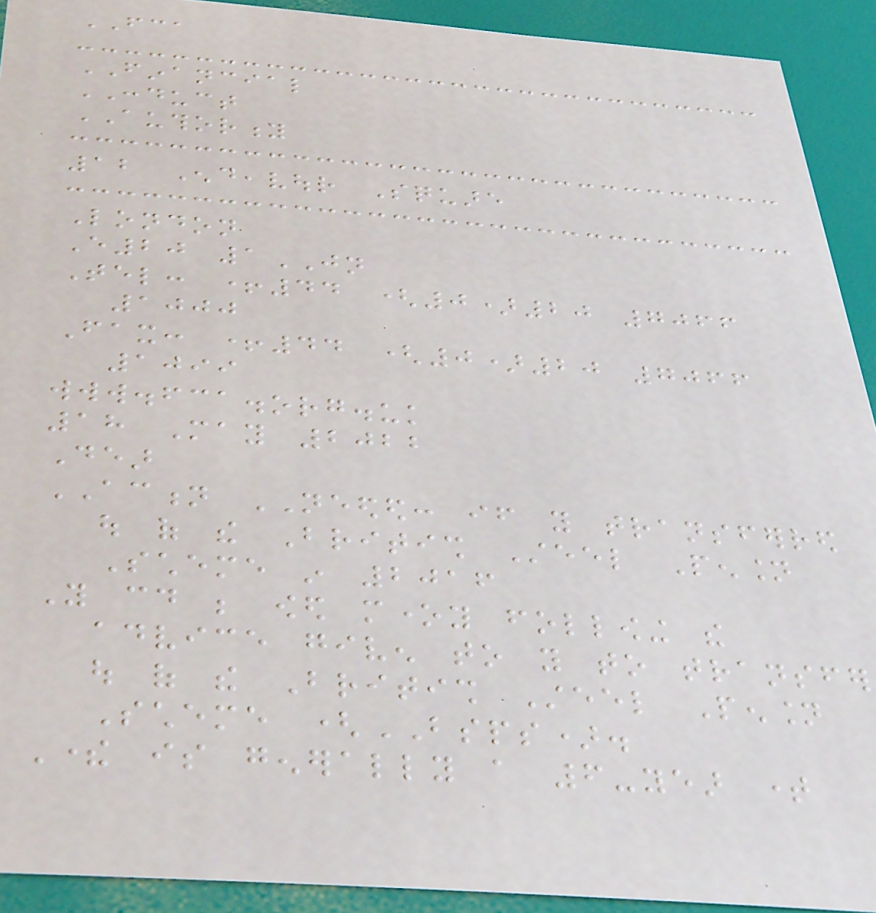FCA
FINANCIAL
CONDUCT
AUTHORITY
12 Endeavour Square
London
E20 1JN
Tel: +44 (0)20 7066
1000
Fax: +44 (0)20 7066
1099
www.fca.org.uk
18 May 2022
Dear
ACTION NEEDED: if you transferred
out of the British Steel Pension
Scheme in 2016
You could be owed money following the
advice given to you to transfer
out of the British Steel Pension
Scheme (BSPS).
There is generally a 6-year time
